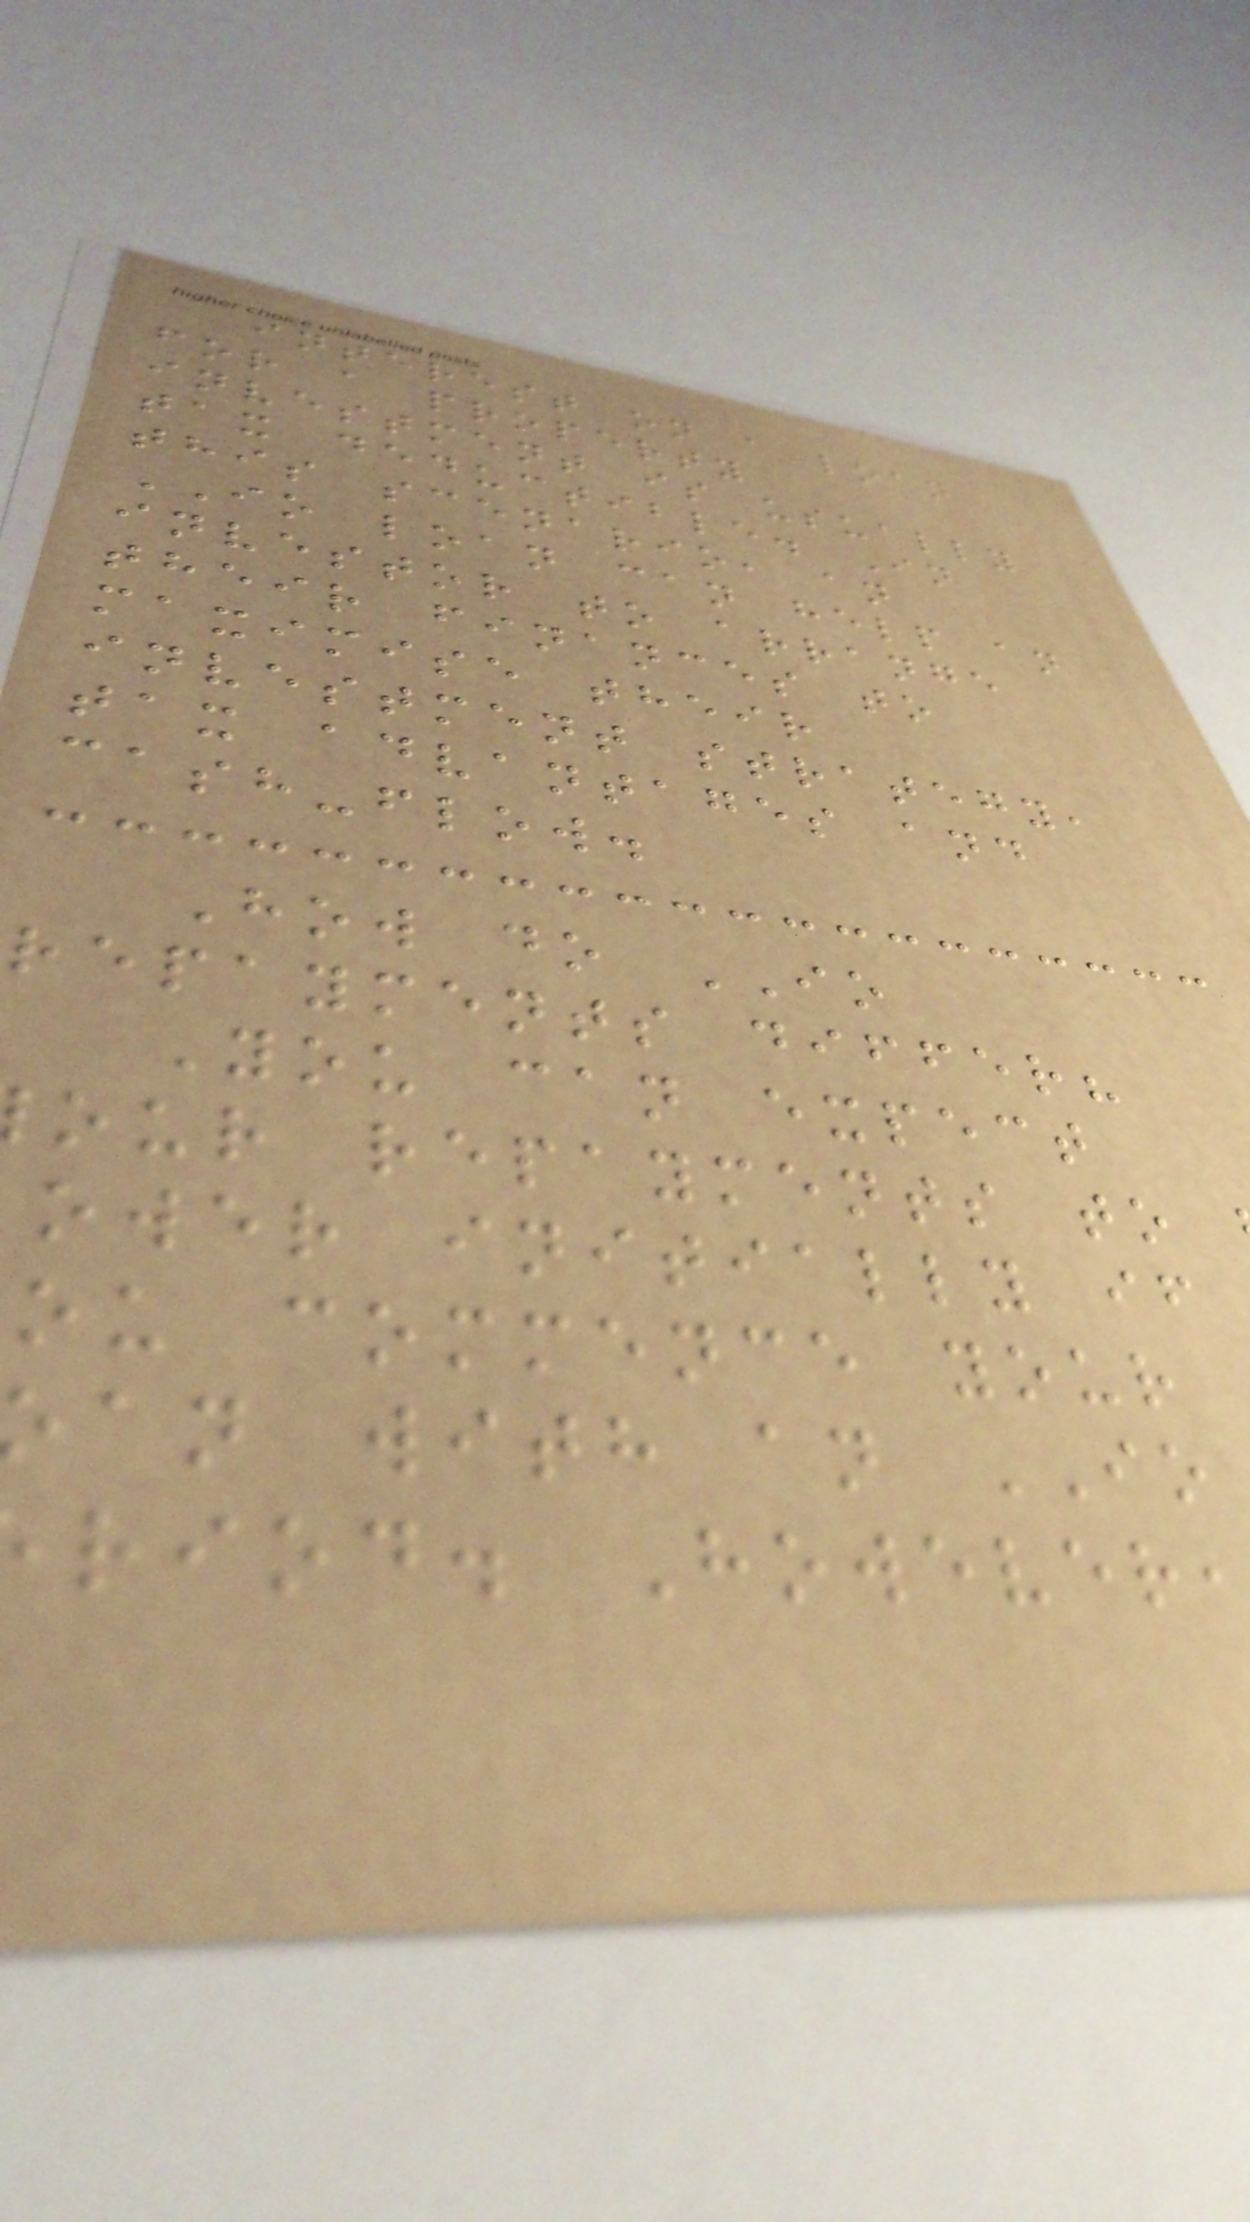interest on a loan
for a property
investment is usually
tax deductible. In
this scenario, an
IO loan can help an
investor to arrange
their finances to
maximise their
investment strategy,
tax advantages and
cash-flow.
How do IO
repayments differ?
You can expect
our repayments to
ower initially if
ou commence your
an with an IO
riod. However
